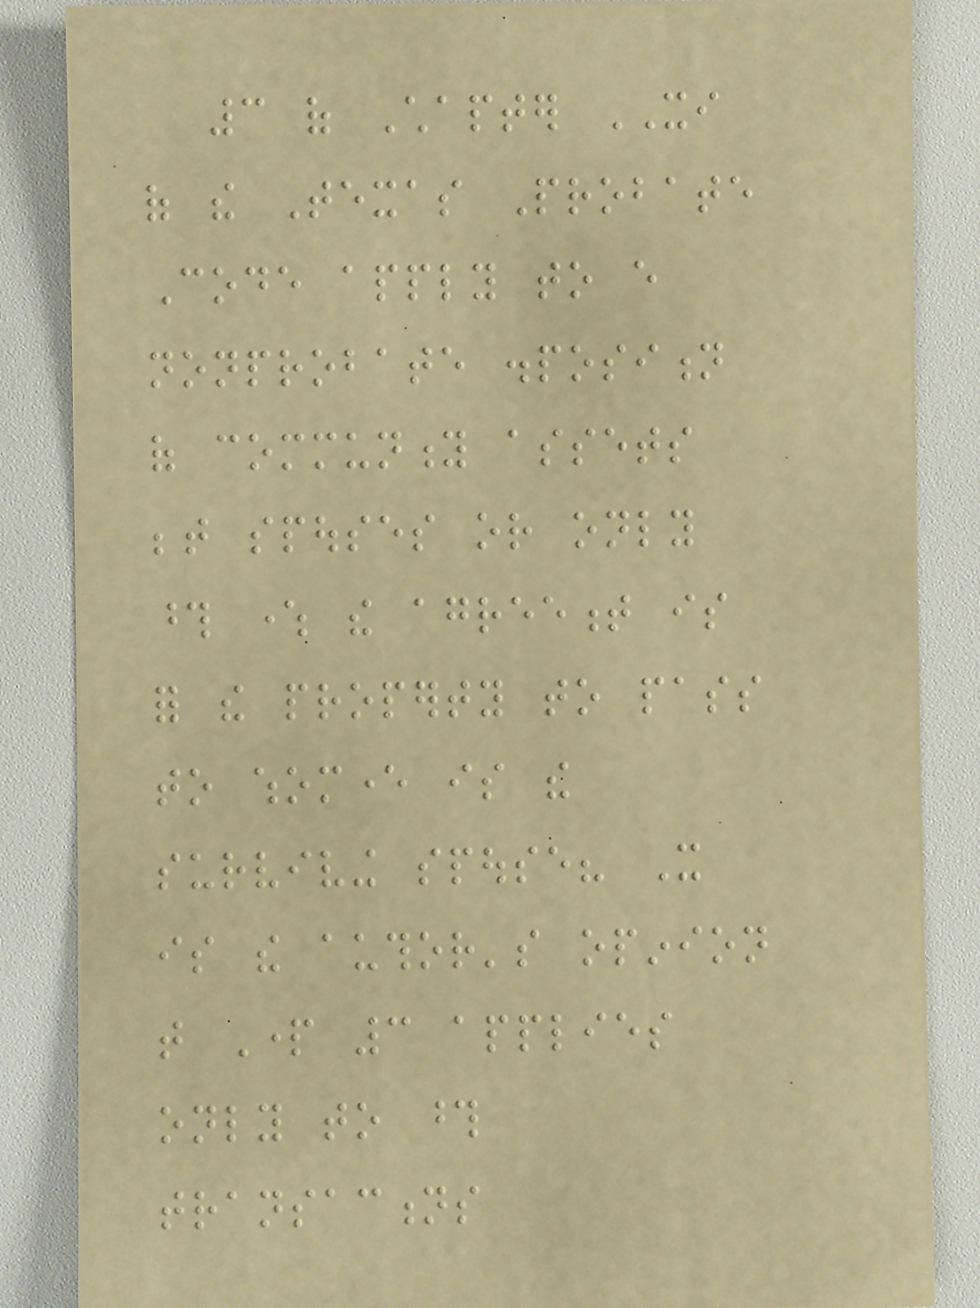3 of Chapter XI
of the Texas Probate
Code apply to every
nonprobate disposition
of community assets
between spouses or only
those where the agreement is
for the property to pass
to whomever is the
surviving spouse? It
is the author's opinion
that Part 3 applies
only to those
transactions
